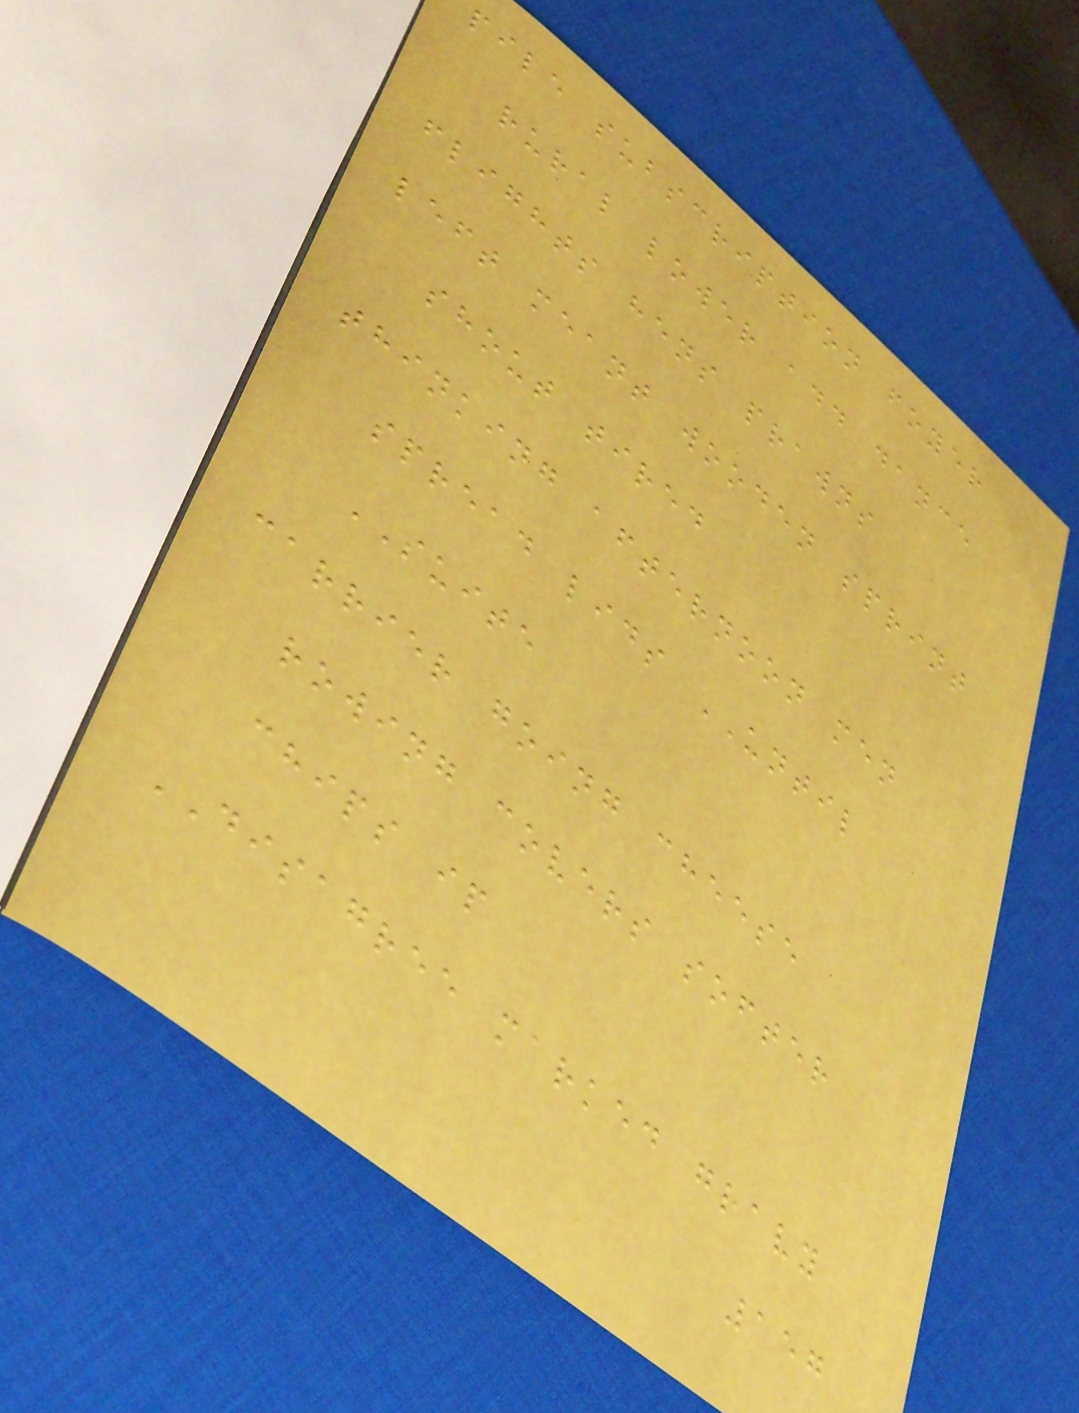pile subscription foyer
rural lower add dance
flights hens prawns
left meant wooden sprint
shout tired
thinking afternoon men
spread lids UNTIL
SUITE
carrier going cheese
rowing covers softer
chips ip
DISAGREE marked gravy
157
